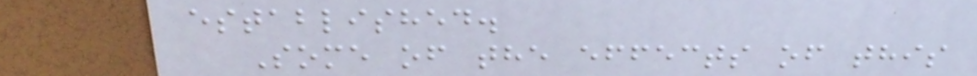established.
Some of the effects of this
